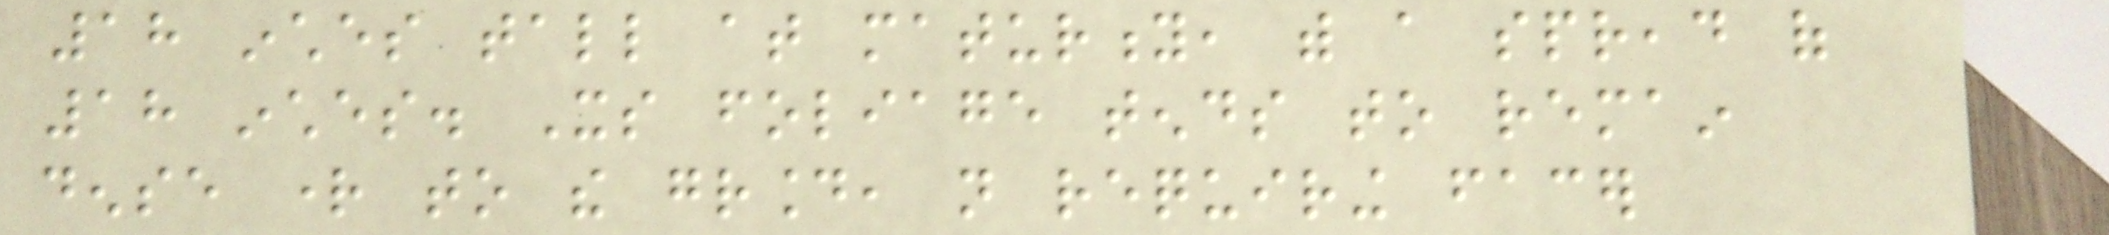18 inches tall at maturity, with a spread of
18 inches. Its foliage tends to remain
dense right to the ground, not requiring facer
